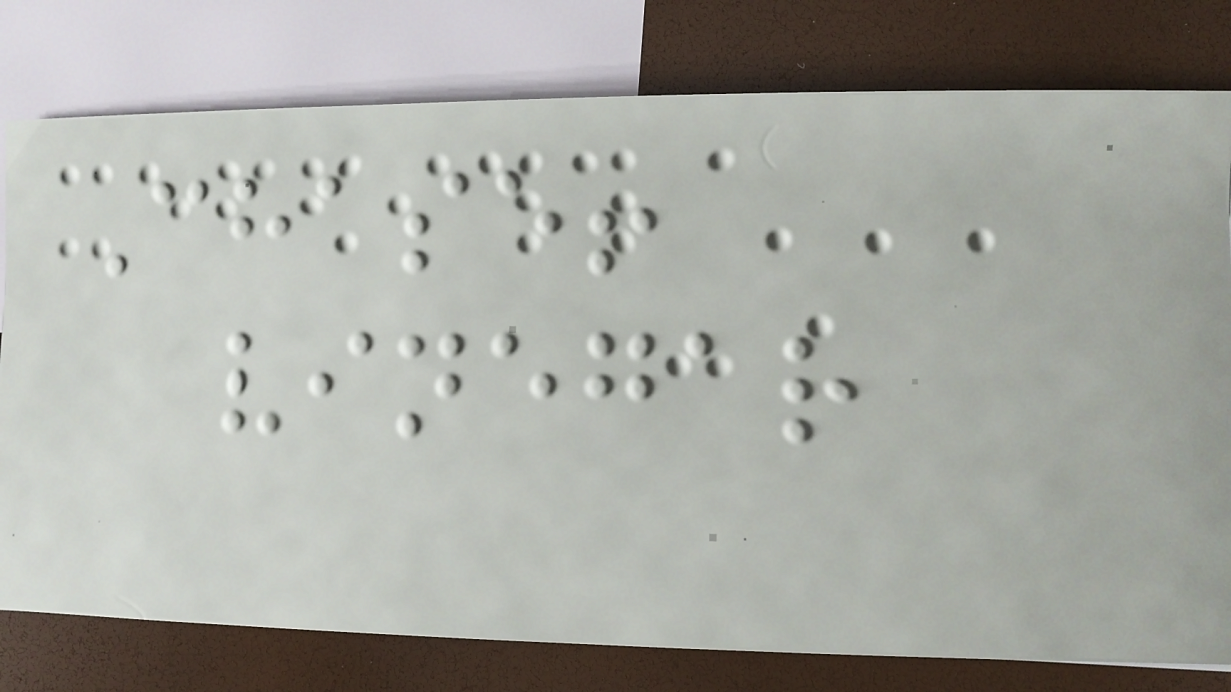Chase!
vinegar
